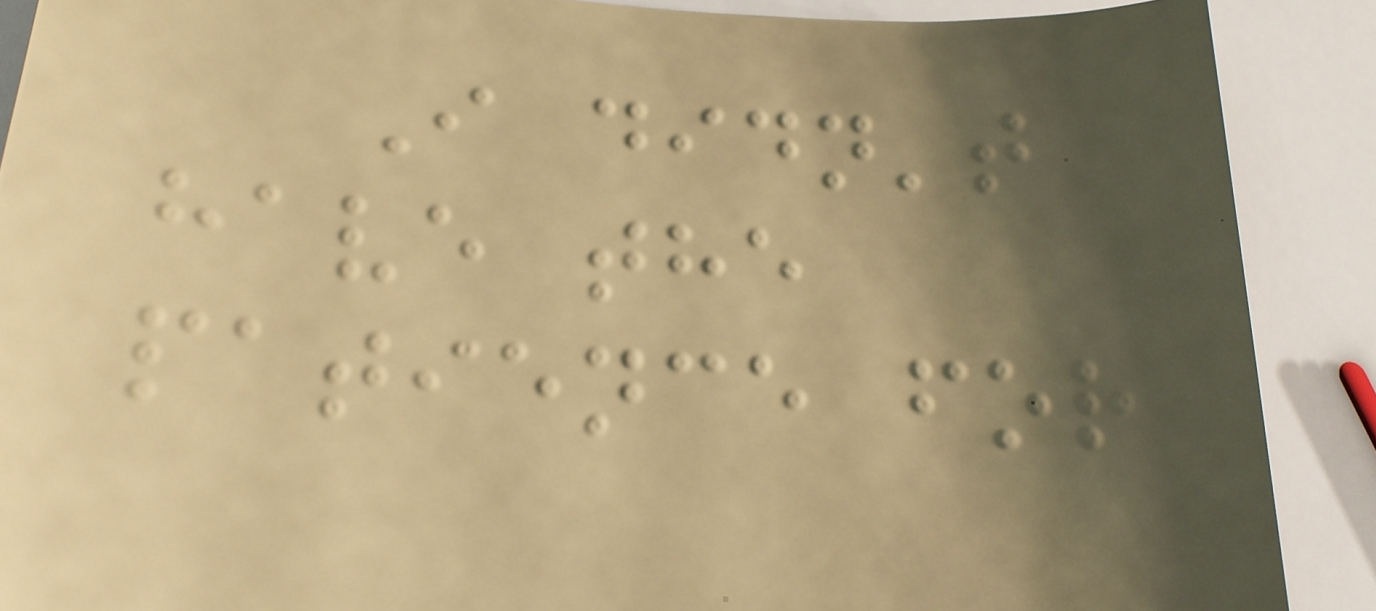I didn't
have the
patience for
